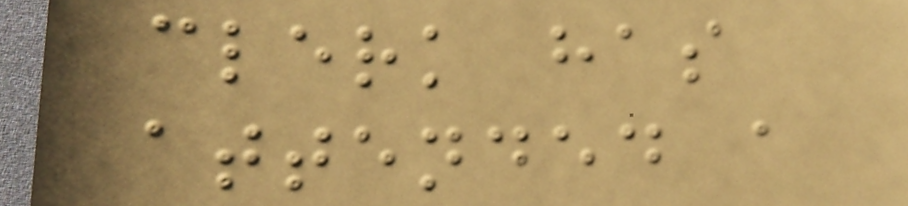clerk has
attended a
